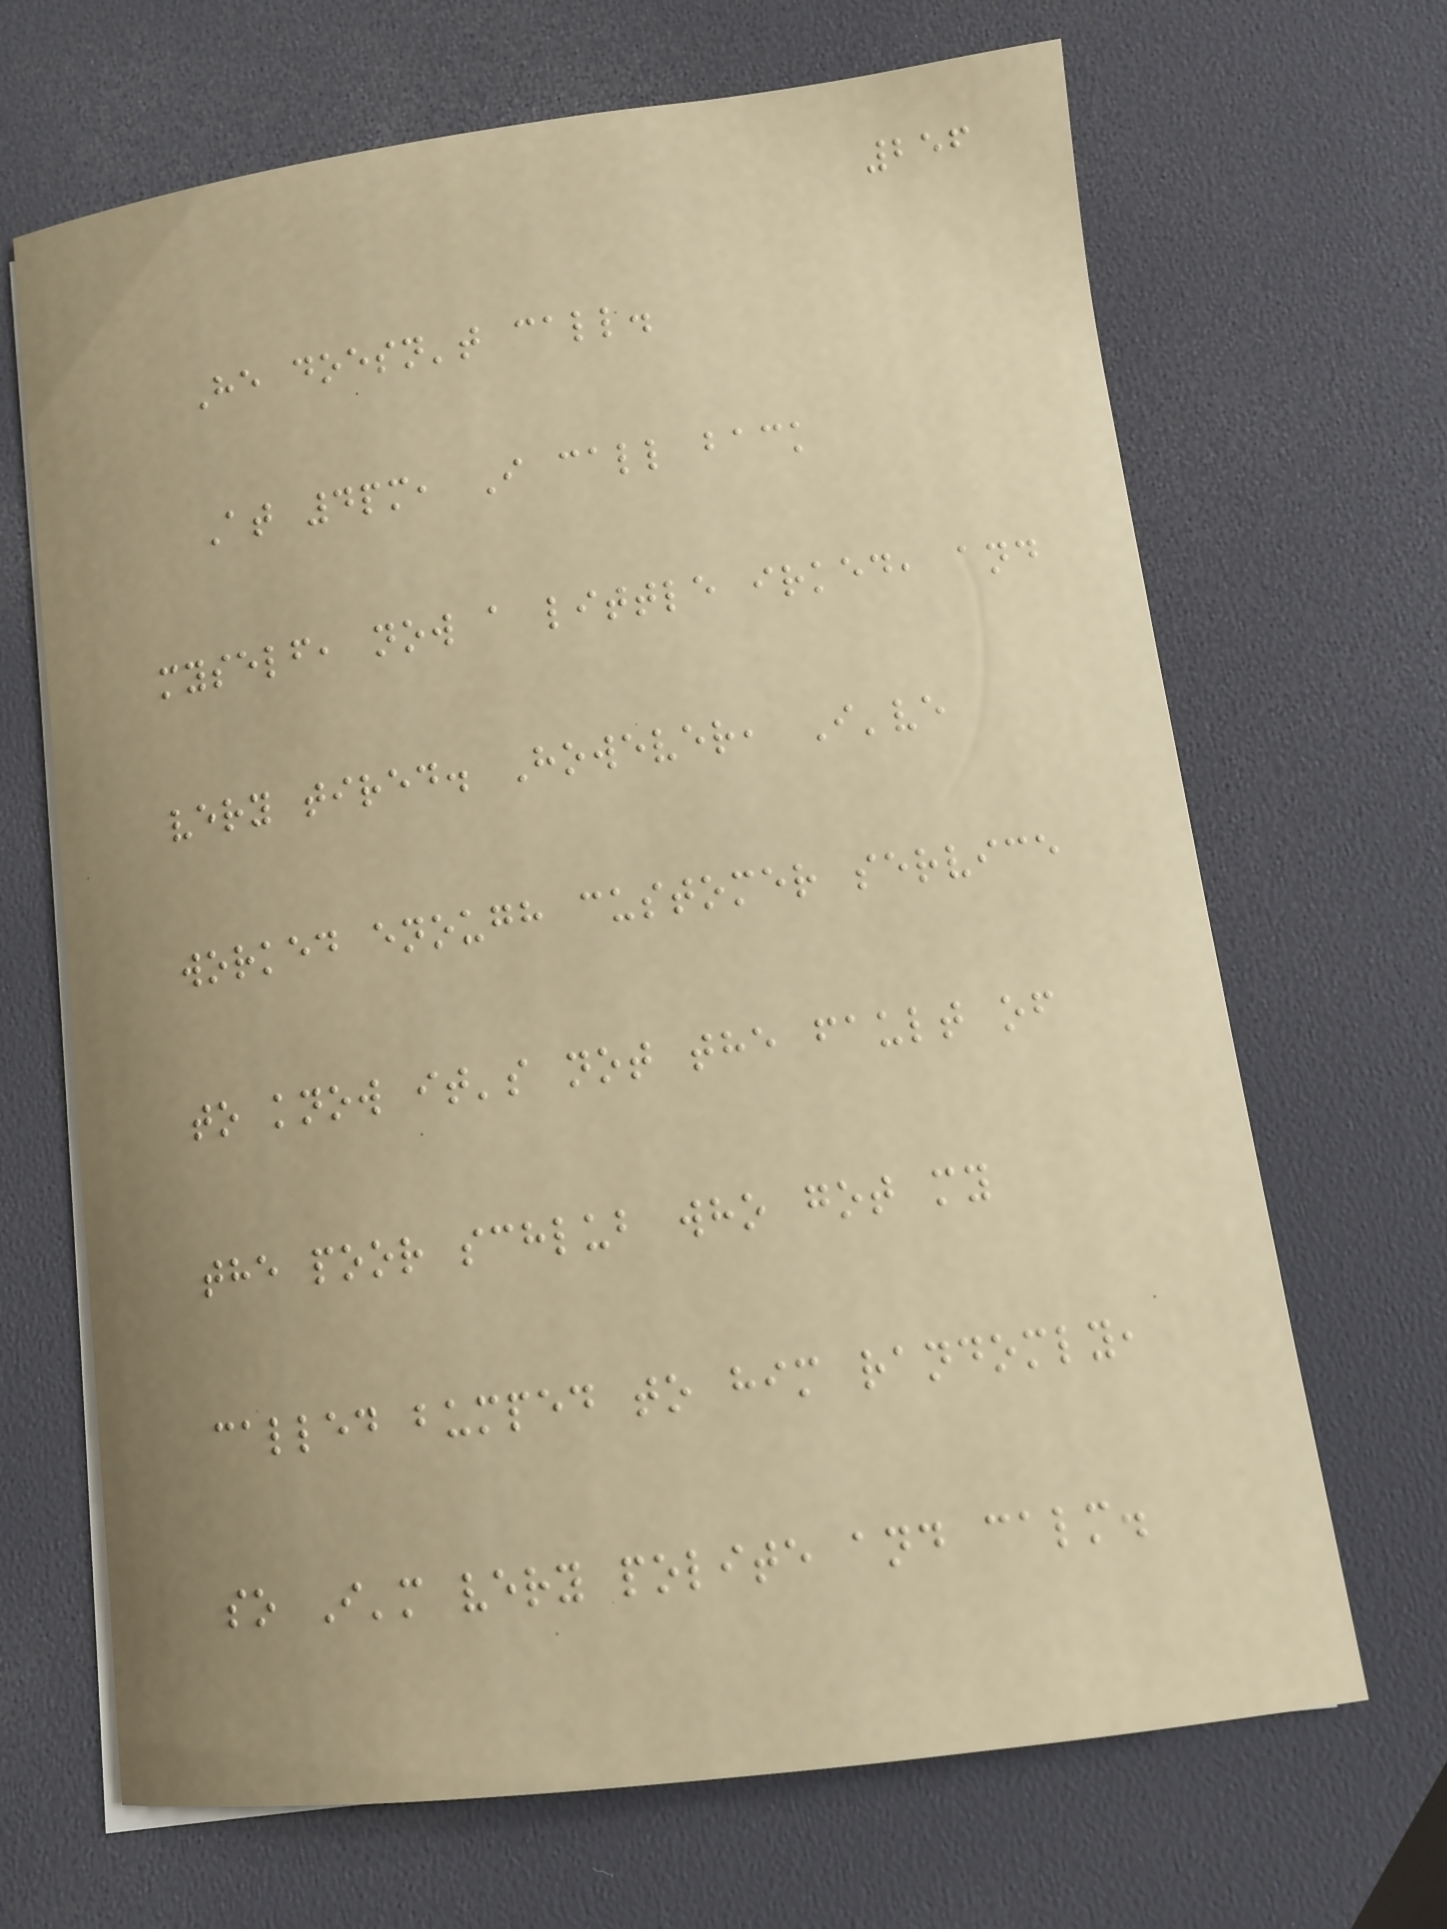256
He doesn't call.
At 4pm, I call back
myself, now a little irked, and
very tired. However, I've
worked enough customer service
to know it's not the fault of
the poor schlub who got my
called bumped to him randomly,
so I'm very polite and calm.
